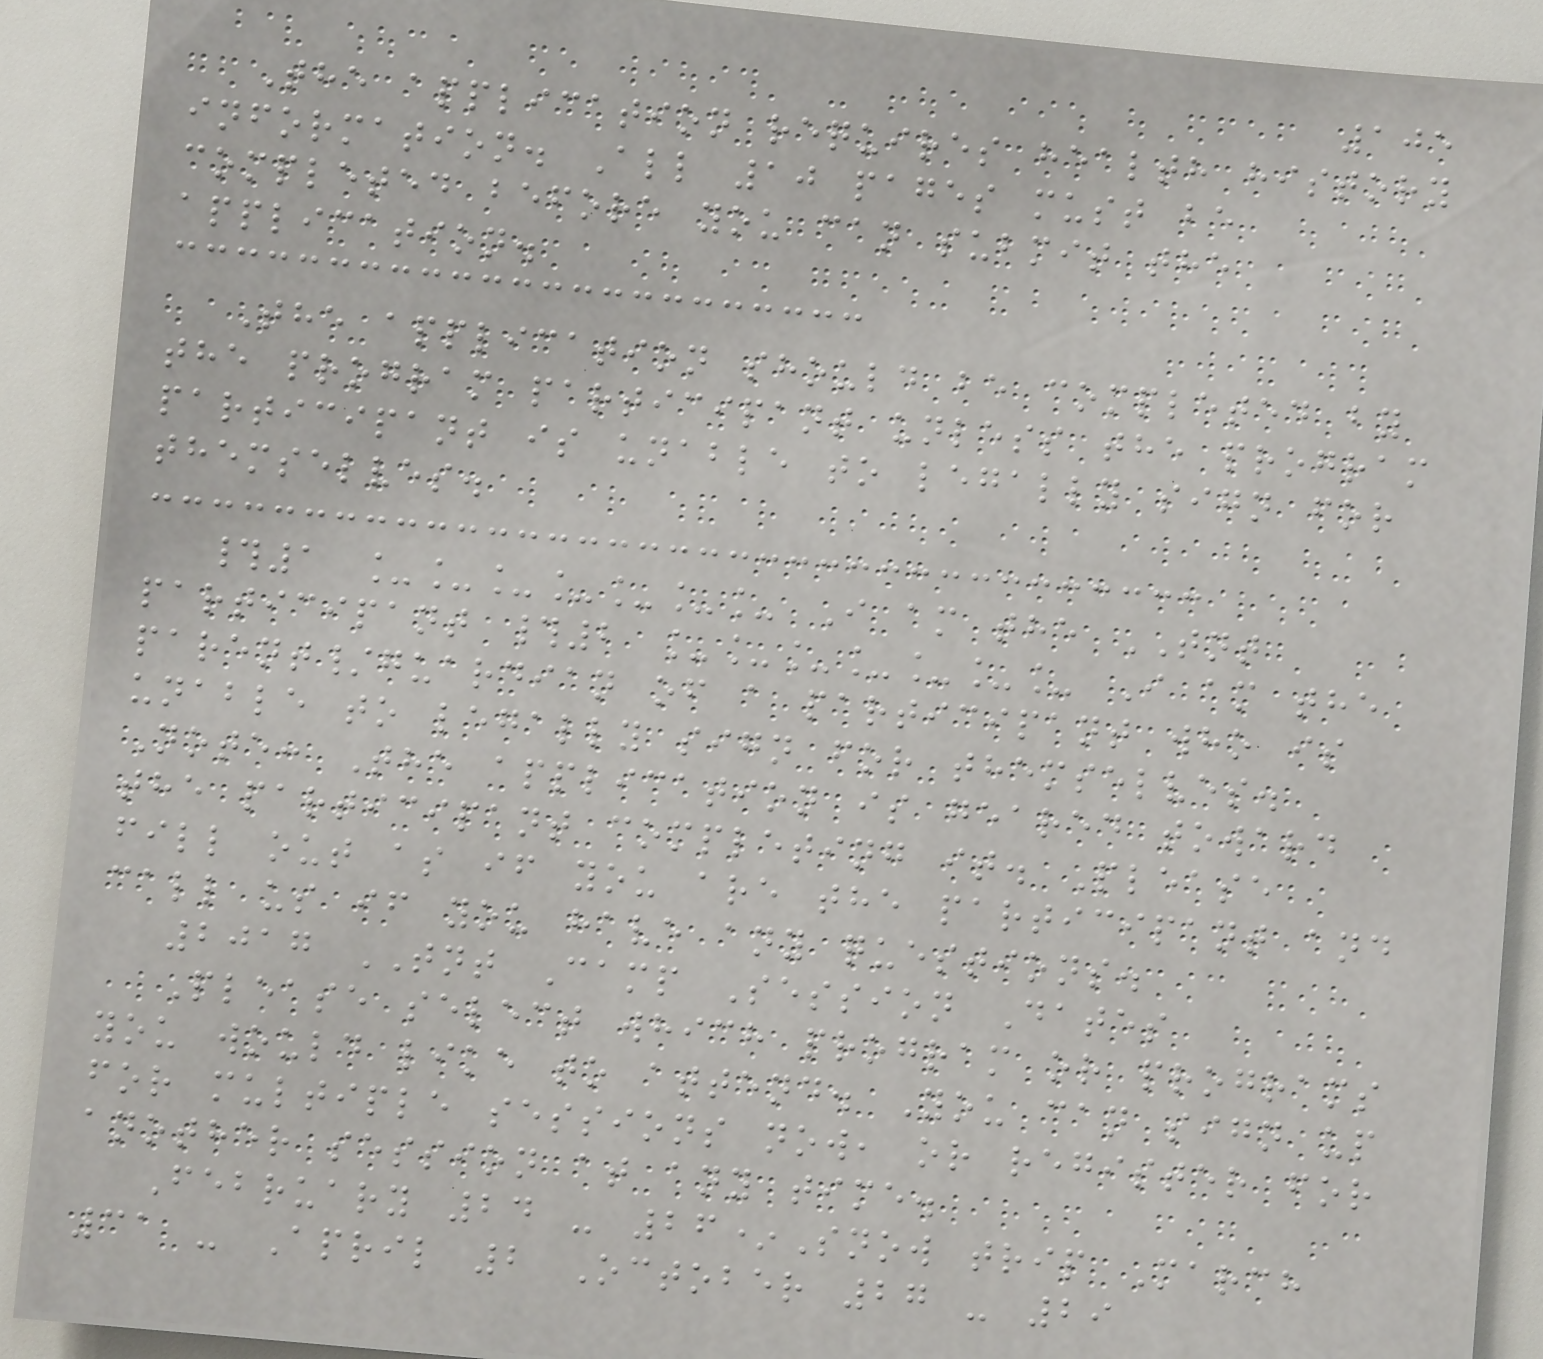105
The application requires health history
information. All 10 pages must be
completed before you can submit the
application.
The application should be completed by
the program participant unless the program
participant is unable to legally sign for
themselves.
#1 _______ I am the TNT
participant #2 _______ I am the
parent/guardian of a participant who is
unable to legally sign for themselves.
Note: The application is geared toward
the participant completing it. Please
fill out as if you are the participant and
call us if you have any questions.
2017 TNT Camp Session Dates
Please select which program or programs
you would like to attend. You can sign up
for multiple sessions now, or register for
another session at any time.
February 24 - 26*Snow trip March
31 - April 2 October 27 - 29
